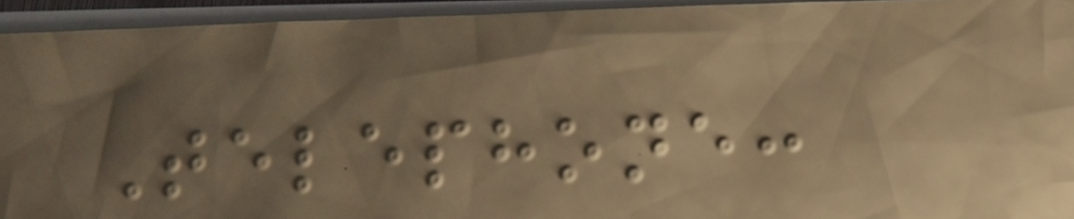Telephone:
